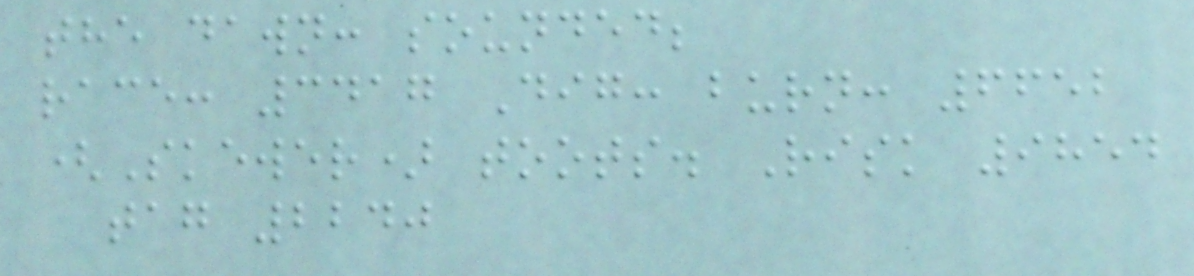the dawn: sounded;
race: 3417 Dig: burn: 6652
(Skewer) toots. Risk 9854
tag 2240
